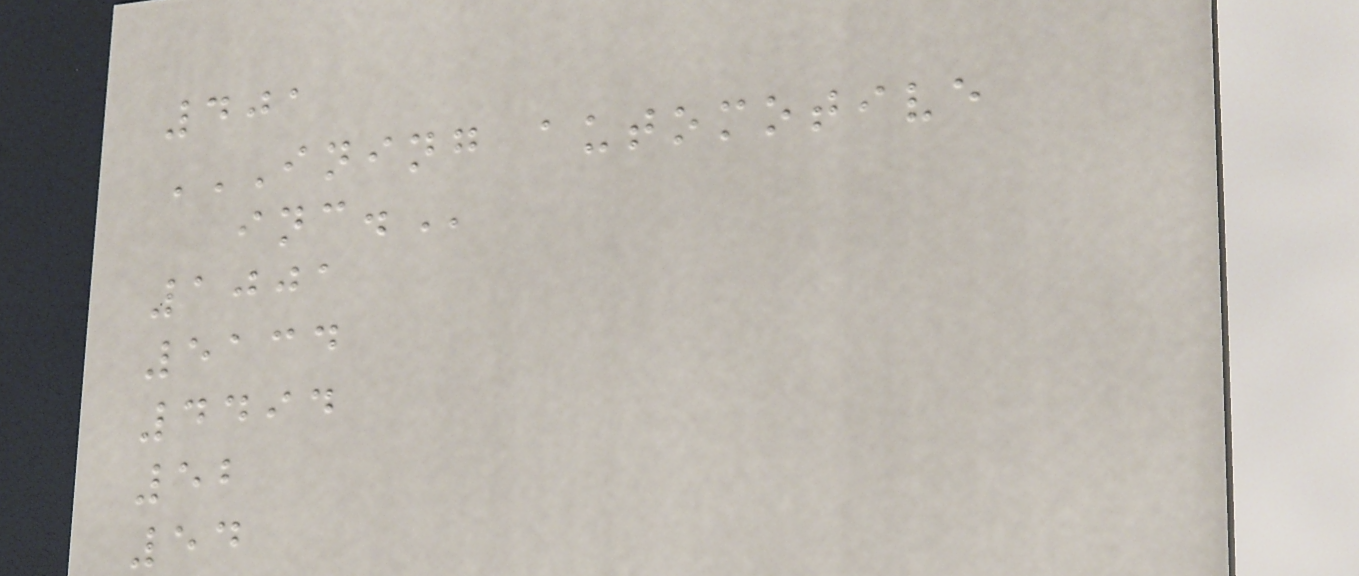401
INING AUTOMOTIVE
INC.
1001
5134
4494
52
54
